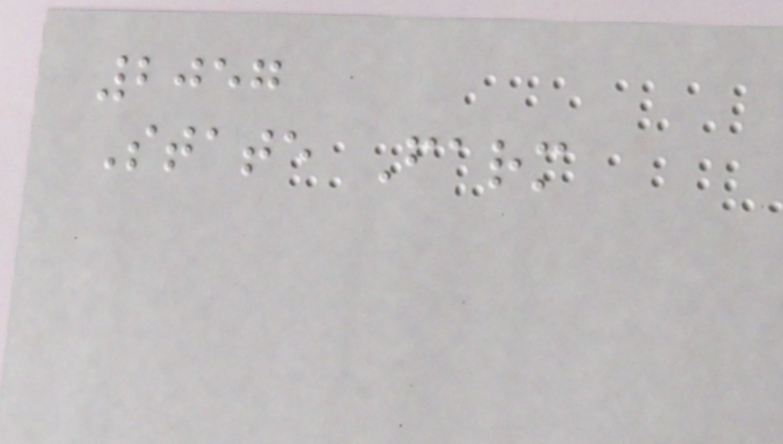2057
State Farm
